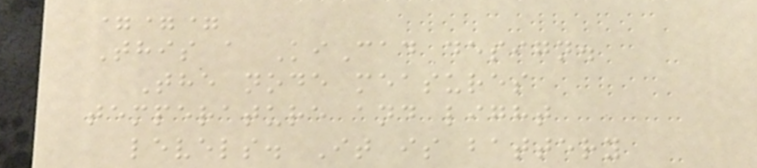===
This a KiCad design.
The node measures
temperature and light
levels. It is battery
